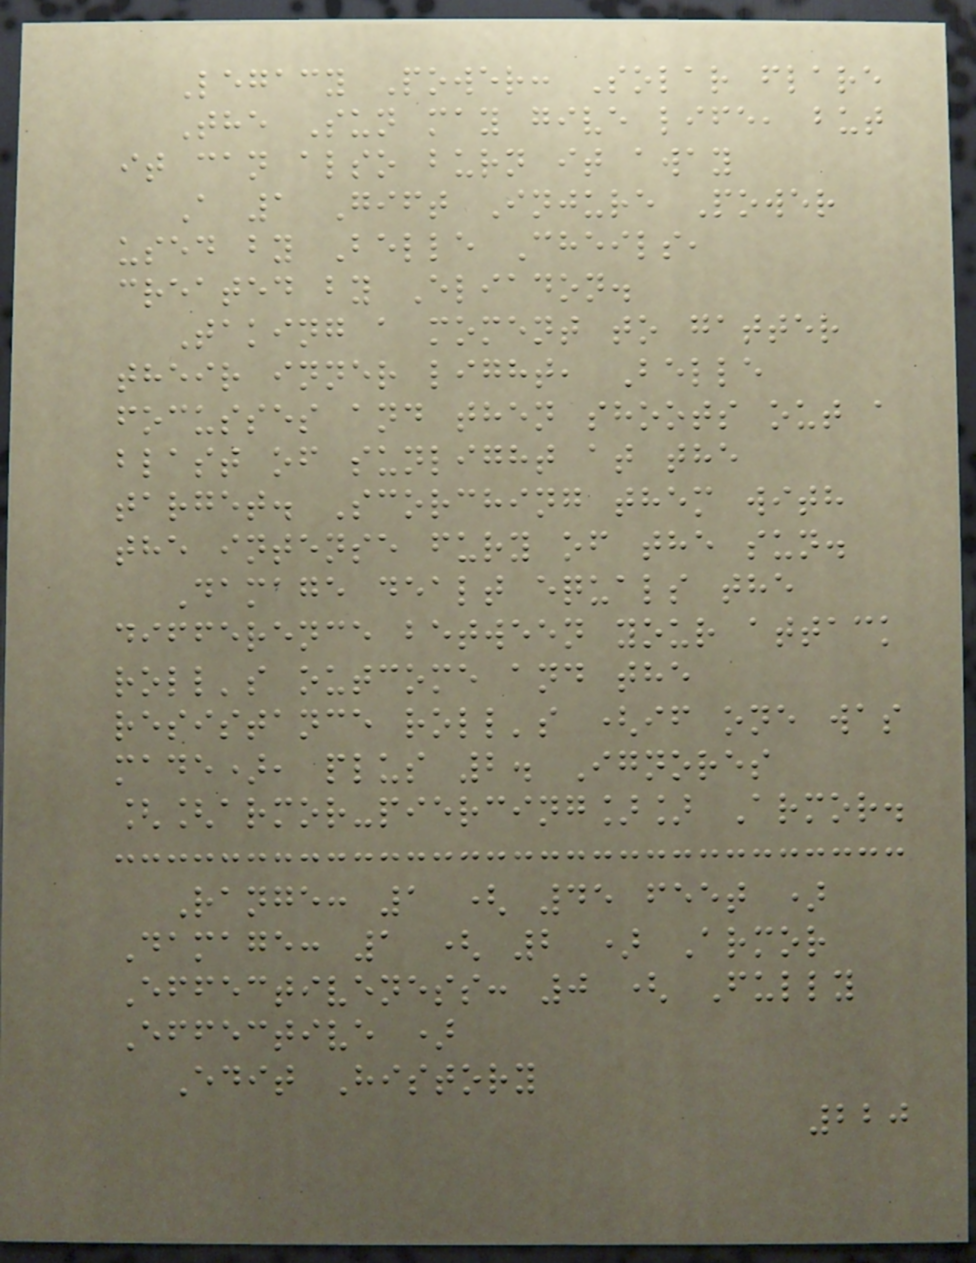Legacy Power: Solar flare
The Sun may give life, but
it can also burn it away
A 1 Gift Injure Power
used by Belle Cheils,
created by Eliadon.
Taking a moment to gatter
their inner light, Belle
focusses and then shoots out a
blast of sunlight at the
target. Scorching them with
the intense fury of the sun.
Damage dealt equals the
difference between your attack
roll's outcome and the
resistance roll's (if one was
made), plus 2. Ignores
[[armor-piercing]] Armor.
Range: 1 ( 45 feet )
Damage: 1 ( 2 ) Armor
Effectiveness: 0 ( Fully
Effective )
Edit History
220
